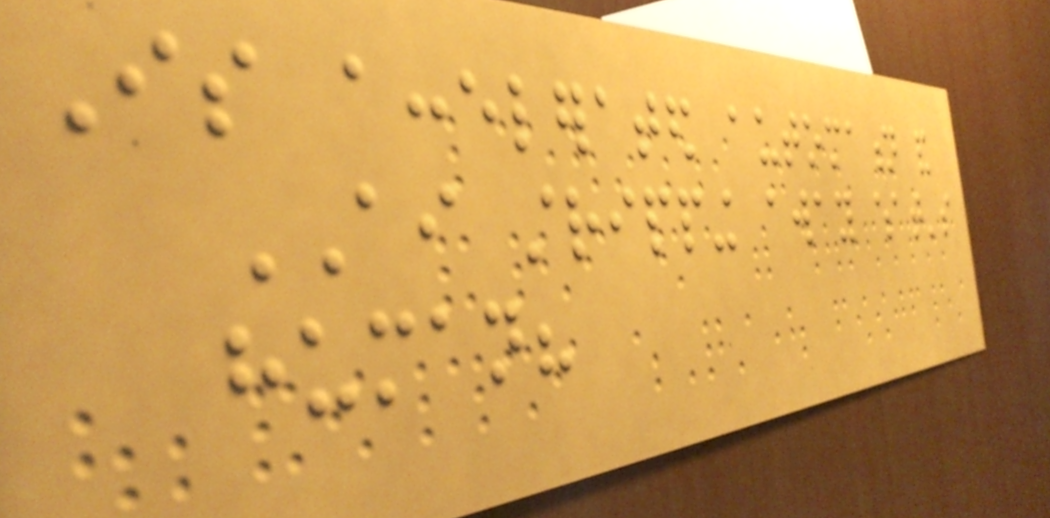Is accelerated automation and
AI stripping away what's
human?
